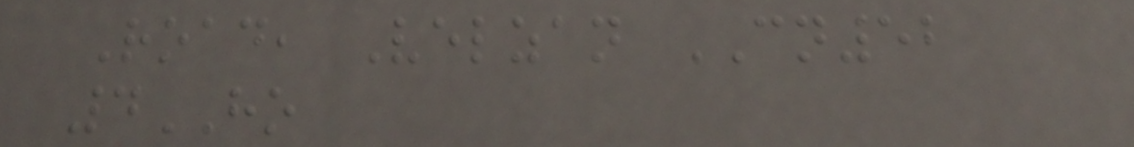Road, Velzan CN52
4HO
